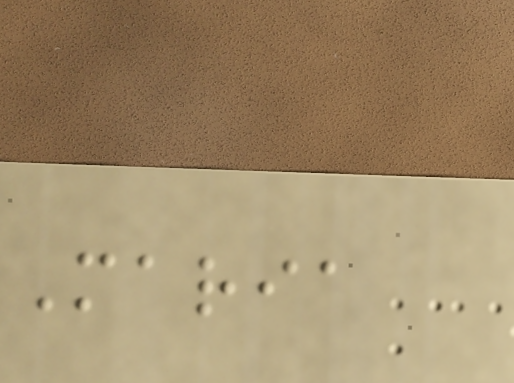Maria
